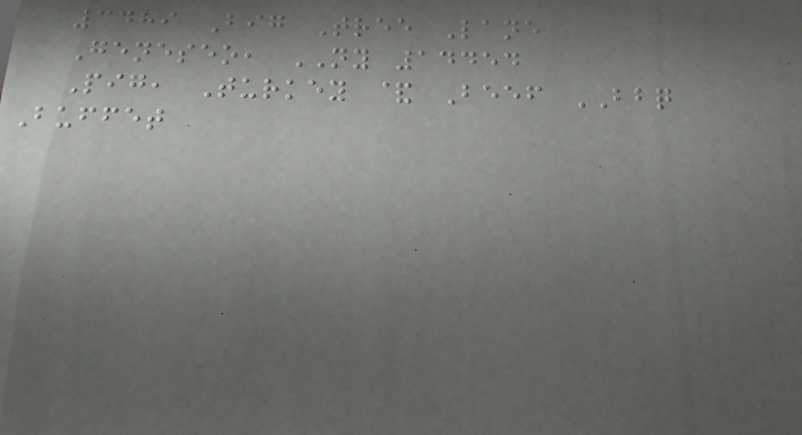3489 Big Tree Lane
Geneseo, NY 14454
Pig, Turkey & Beef BBQ
Buffet
